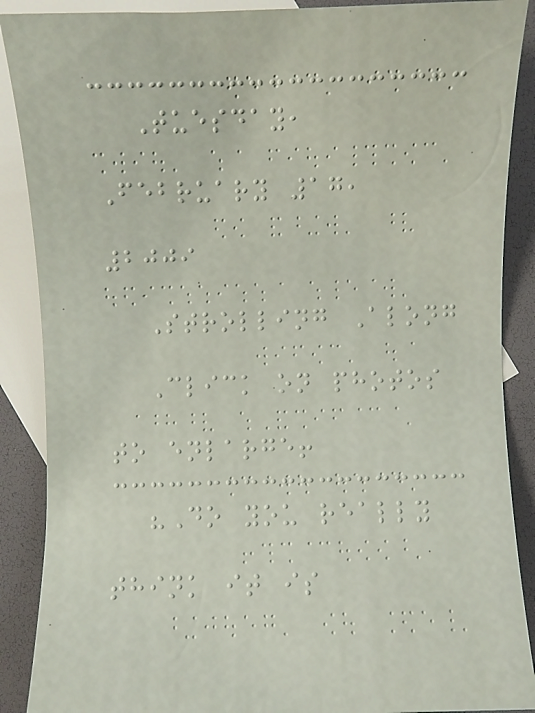Tuesday,
February 17,
2009
Strolling Along
Click on photos
to enlarge!
"Do you really
think it is
